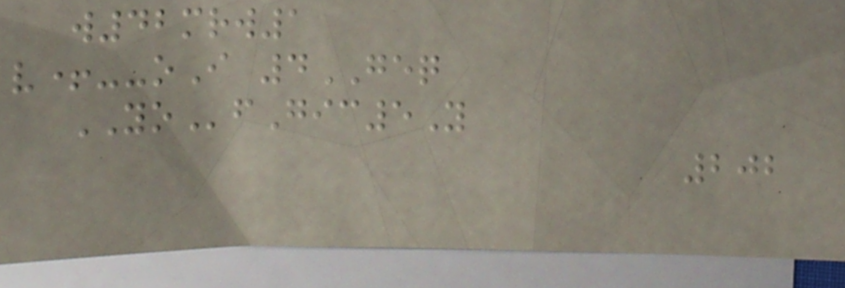w42mrw1
v+--oI 4GEQ
YOfGic5Y
202
